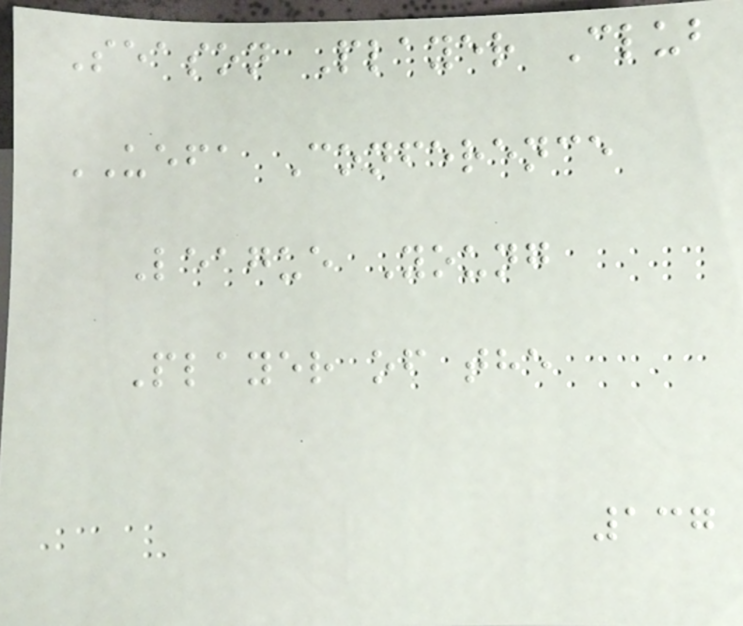Season Player Club
UEFA Conference
League Young
Player of the
137
